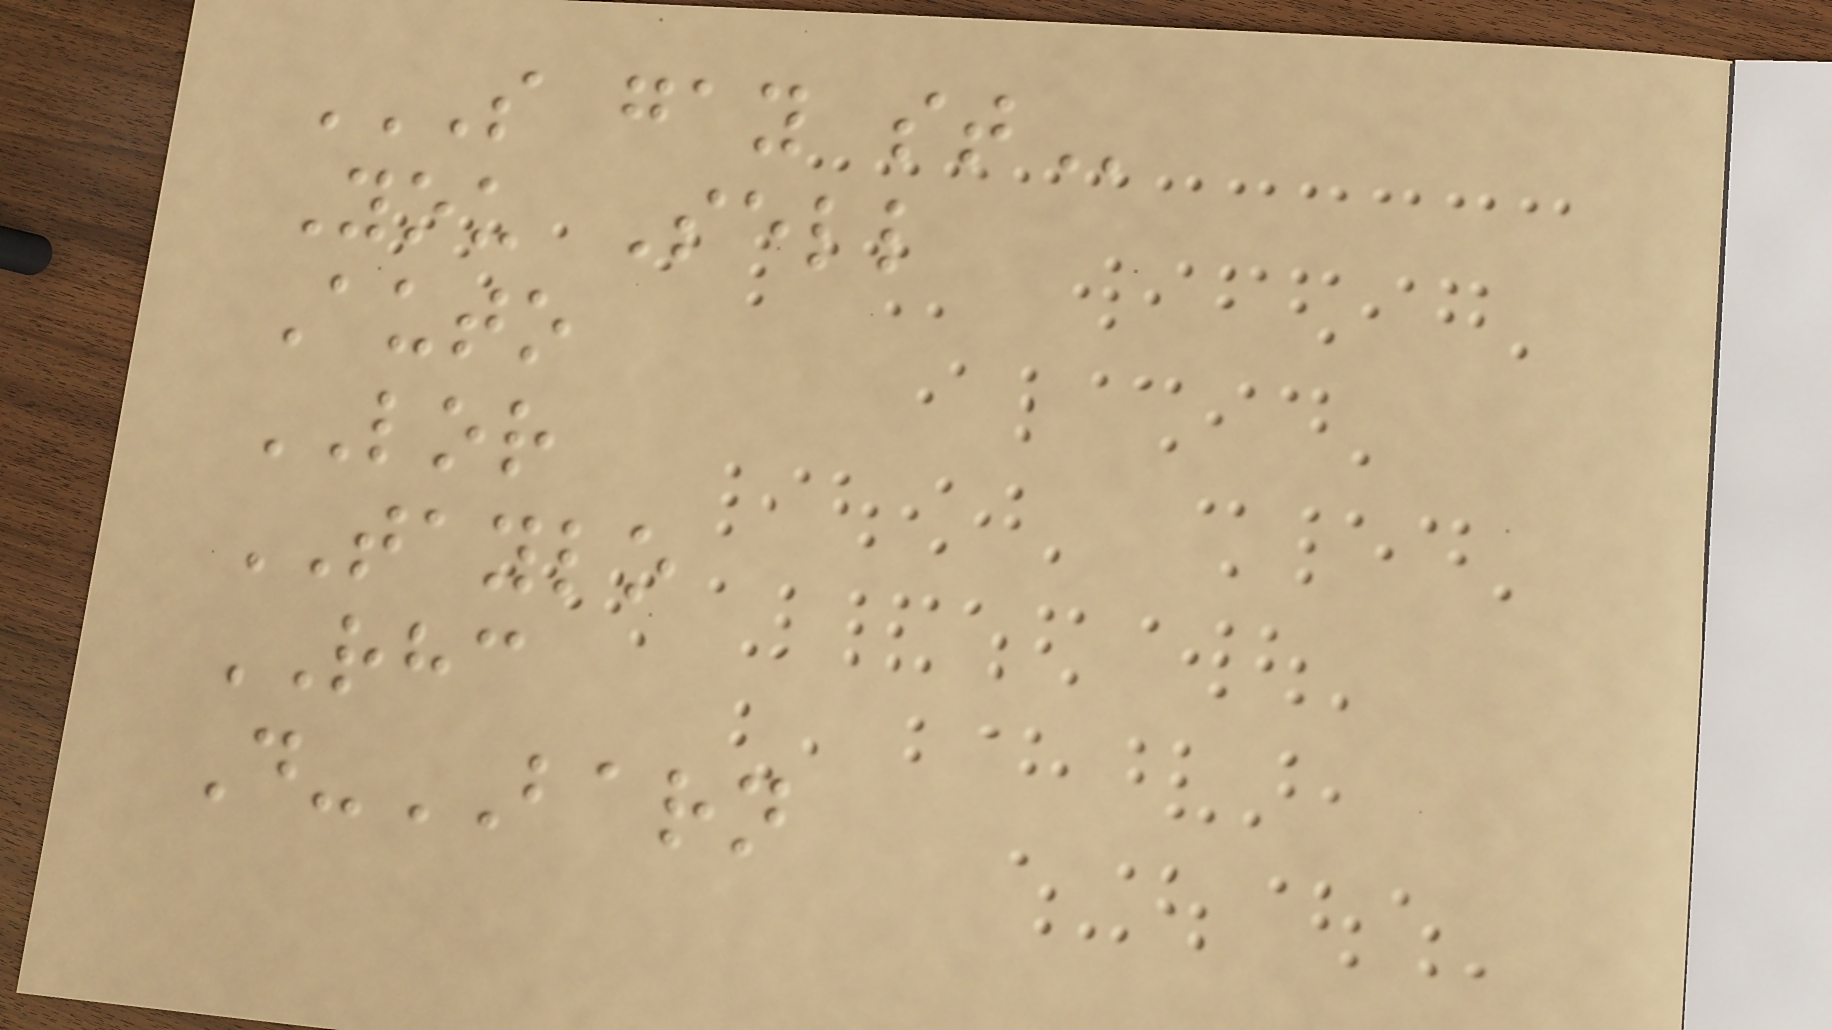S GAY ST
You Sell
Auto
LOR
TAYLO
RHC
D-BARN
